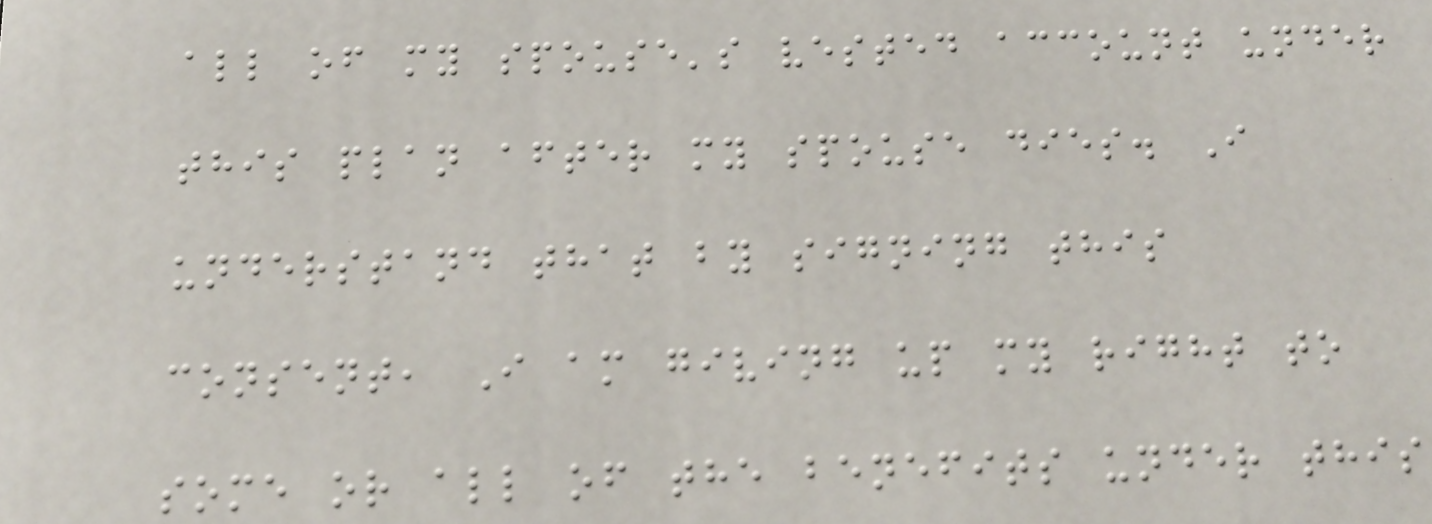all of my spouse's vested account under
this plan after my spouse dies. I
understand that by signing this
consent, I am giving up my right to
some or all of the benefits under this
